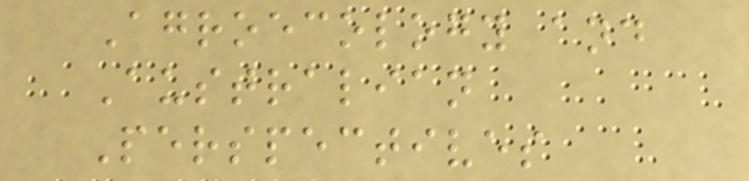Agroecology and
Australian
Perspectives
